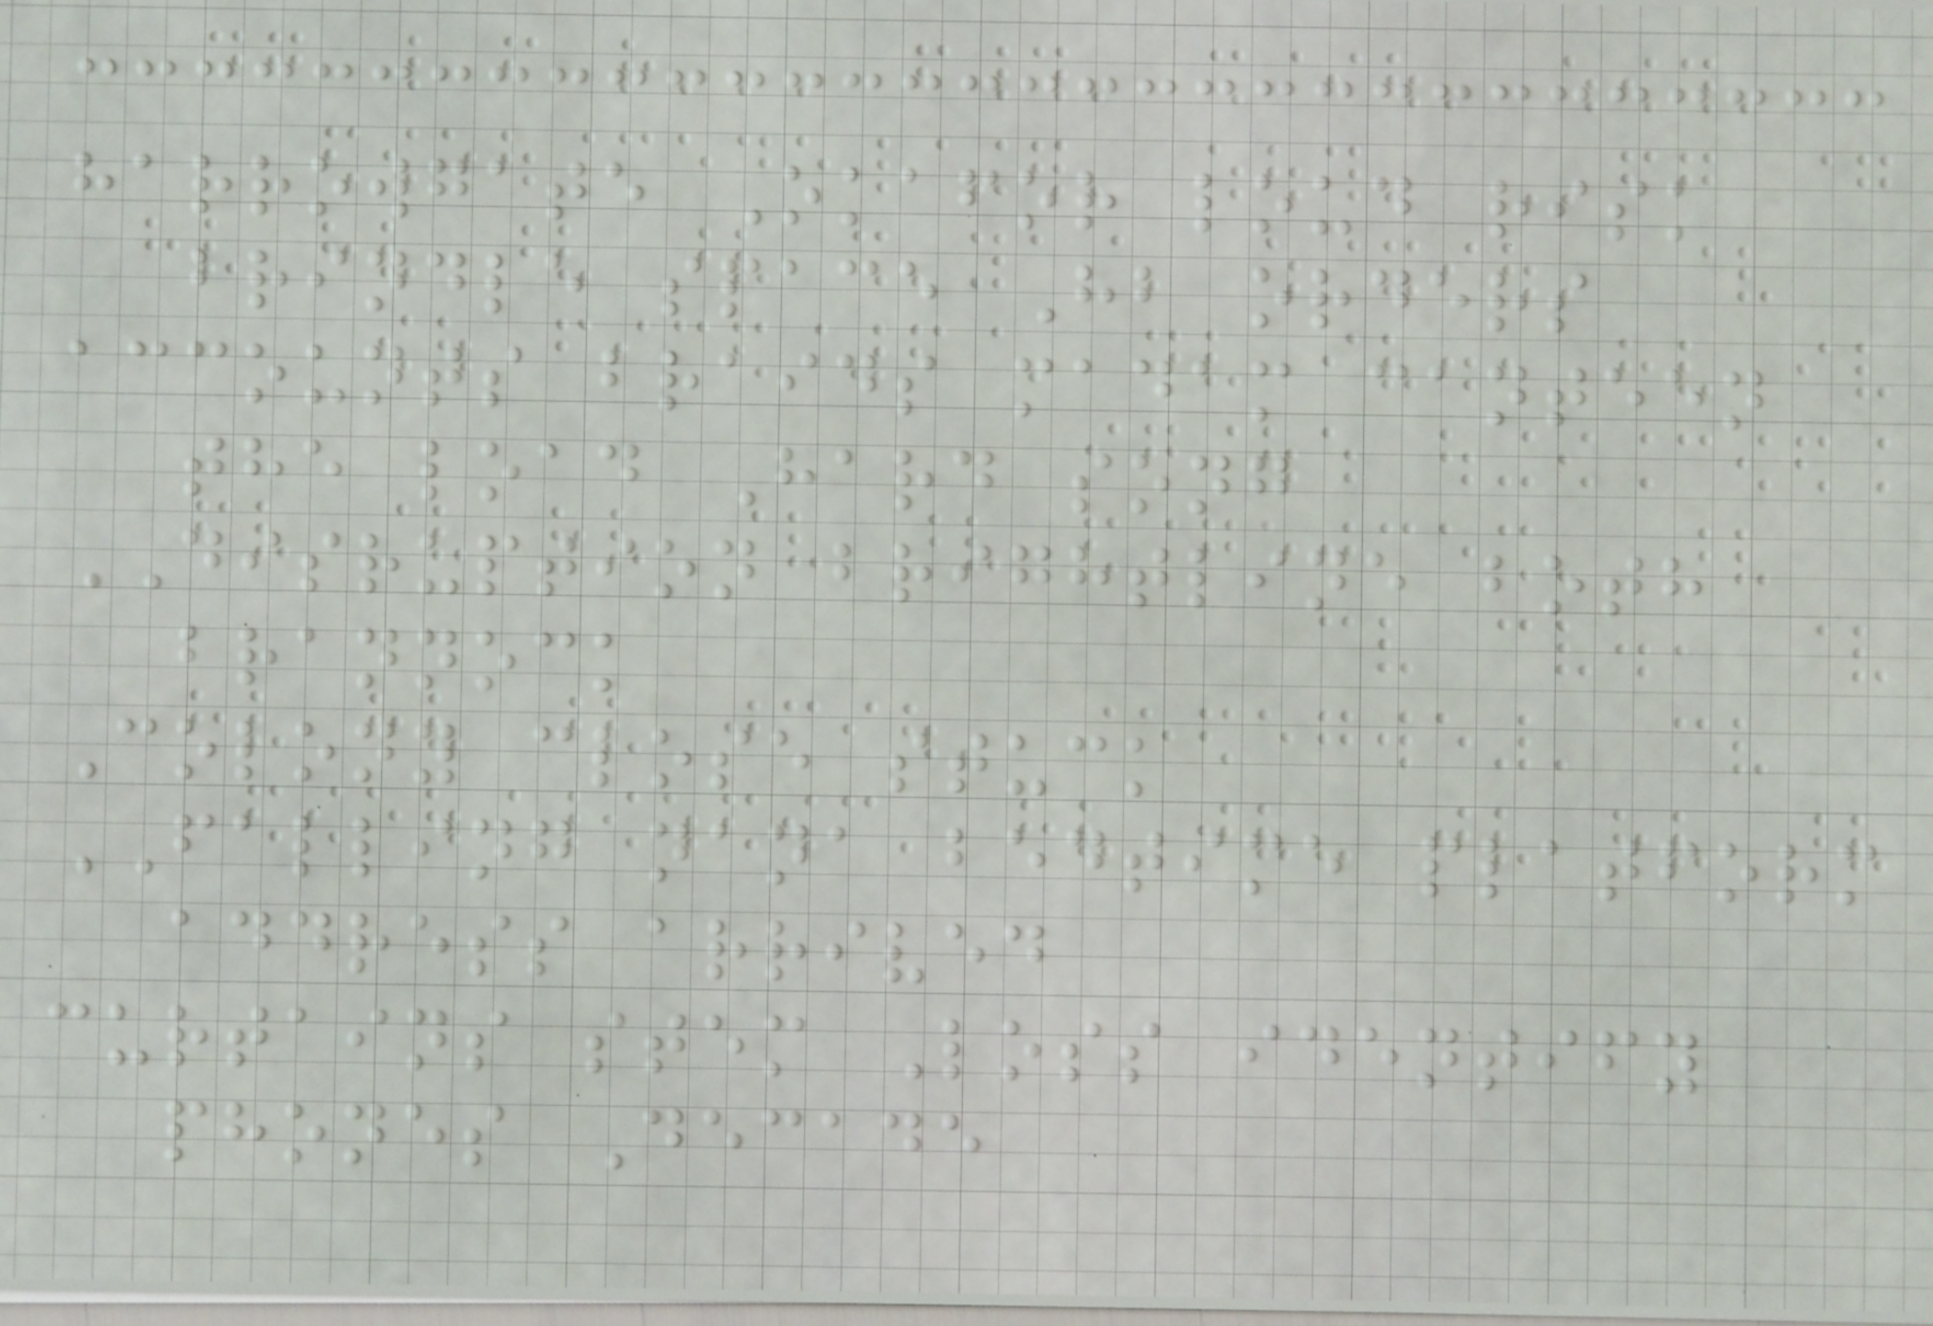harrowgate Okafor loud risk
brindle space Hb orders
accounts braids madam canteen
the load Hard song
DISRUPTION brightline both
brannock
Colony close stuck
FALLING nana bedtime platform
address arrived
curtains stem Loss identify
phones Decade
